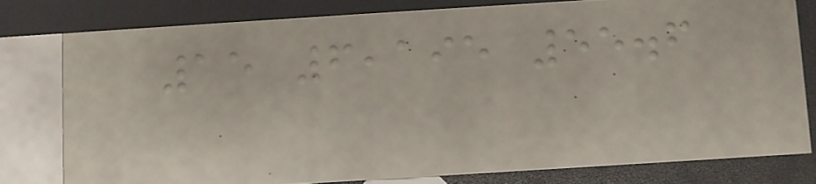15 6,195 55.6
